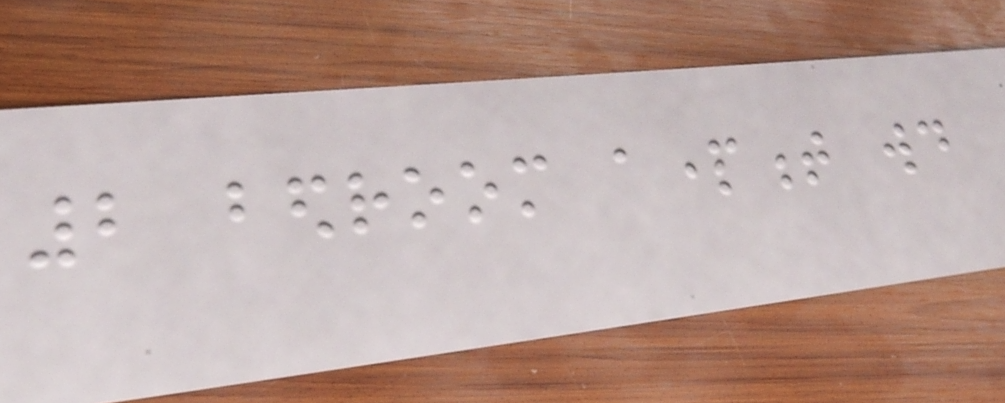2 bedroom apartment would
